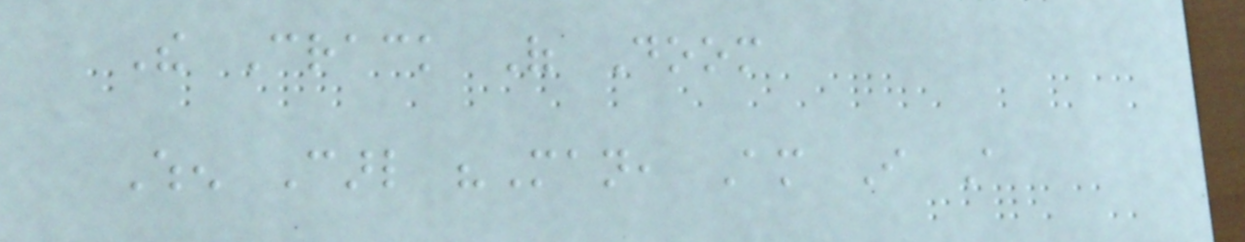The Crack Of Doom
When Carl "Man, Am I A
